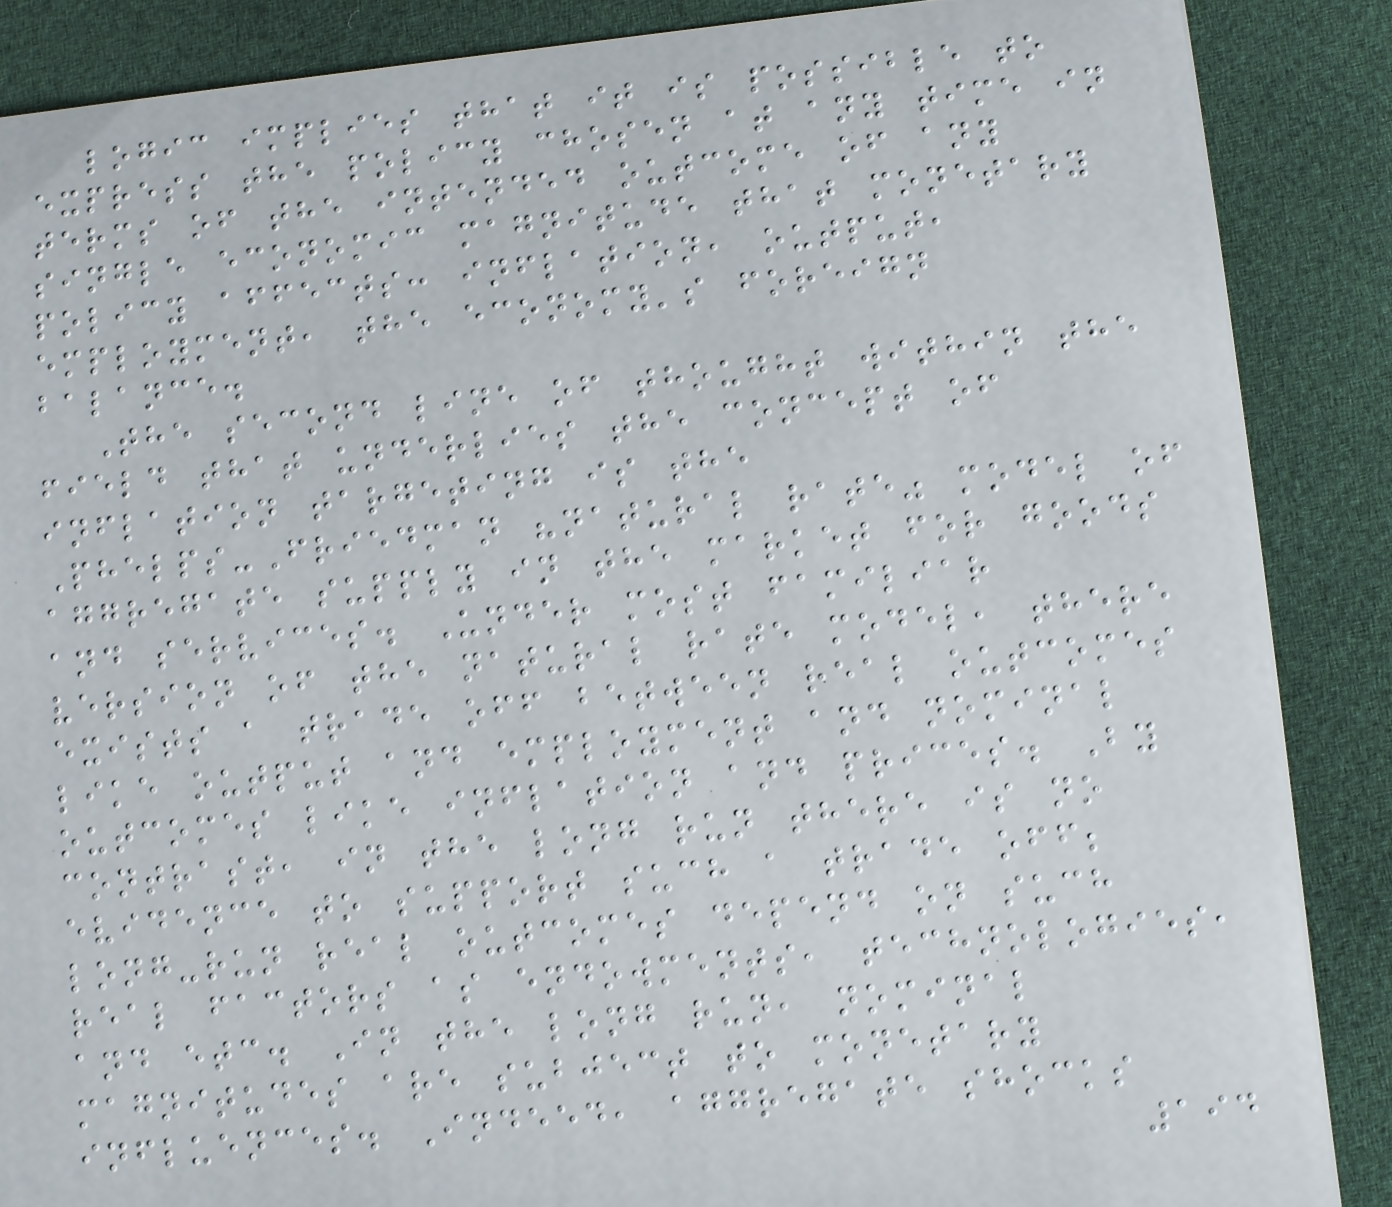logic implies that it is possible to
express the policy chosen at any time in
terms of the intended outcome of any
single economic magnitude that monetary
policy affects: inflation, output,
employment, the economy's foreign
balance.
The second line of thought within the
field that underlies the concept of
inflation targeting is the
Phelps-Friedman "natural rate" model of
aggregate supply in the market for goods
and services. Under most familiar
version of the natural rate model, there
exists a trade off between real outcomes
like output and employment and nominal
outcomes like inflation and prices. By
contrast, in the long run there is no
evidence to support such a trade off;
long-run real outcomes depend on such
real factors as endowments, technologies,
and etc. In the long run, nominal
magnitudes are subject to monetary
influences. Indeed, aggregate shocks
194
